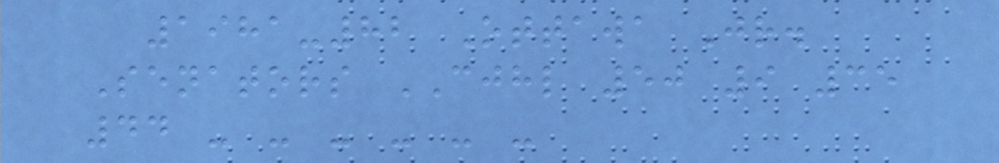1981-82 Ottawa Jr.
Senators CJHL 50 9 35
44 - - - - - -
